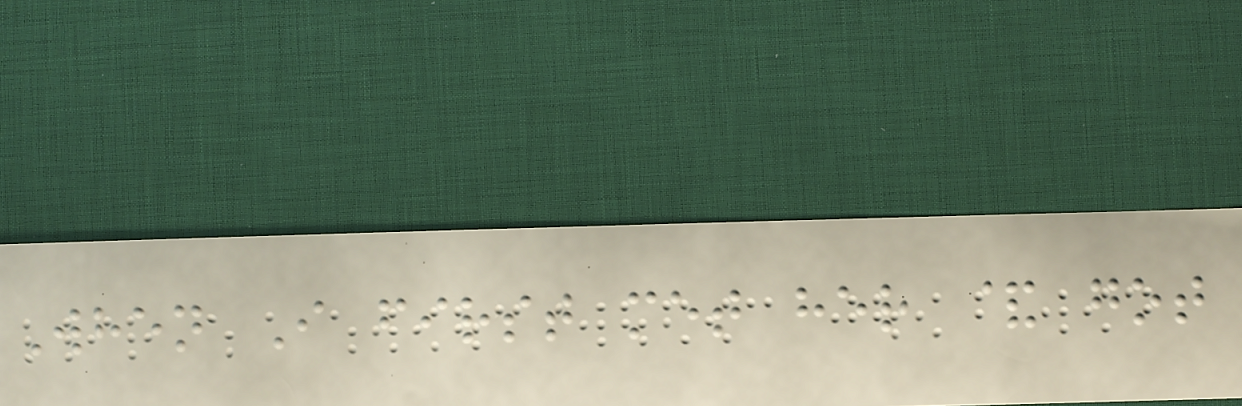When I first met her & got
